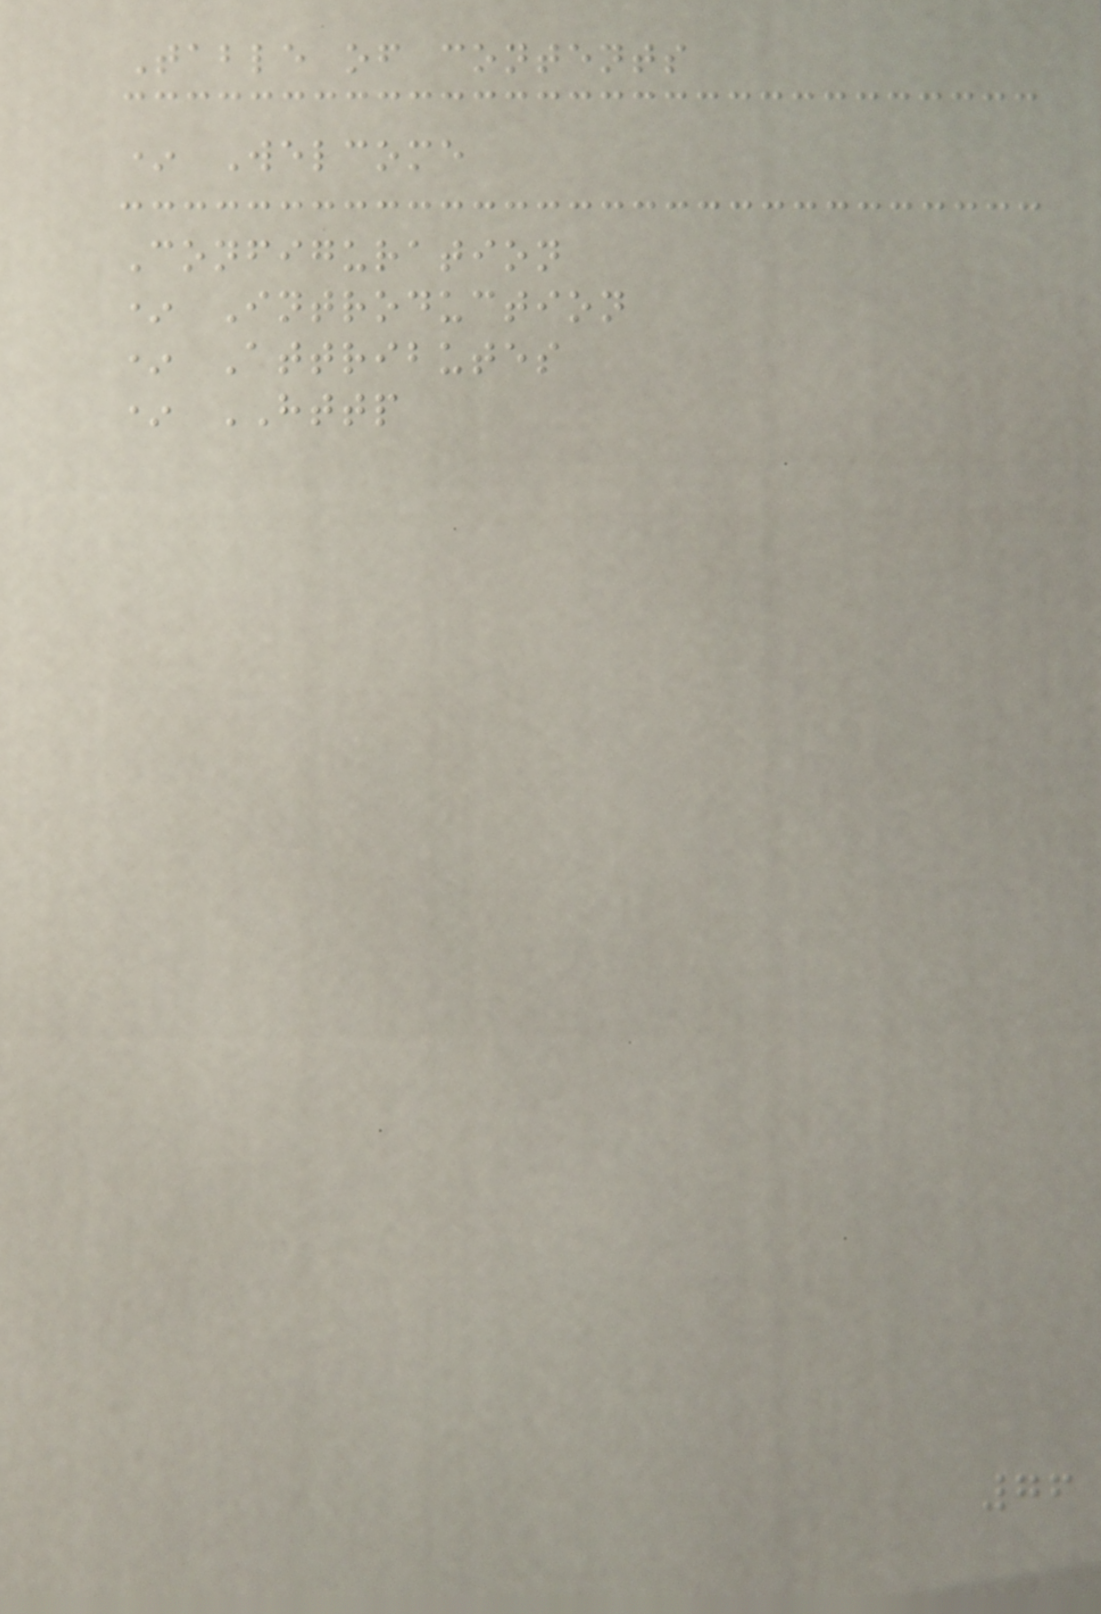Table of contents
* Welcome
Configuration
* Introduction
* Attributes
* HTTP
76
